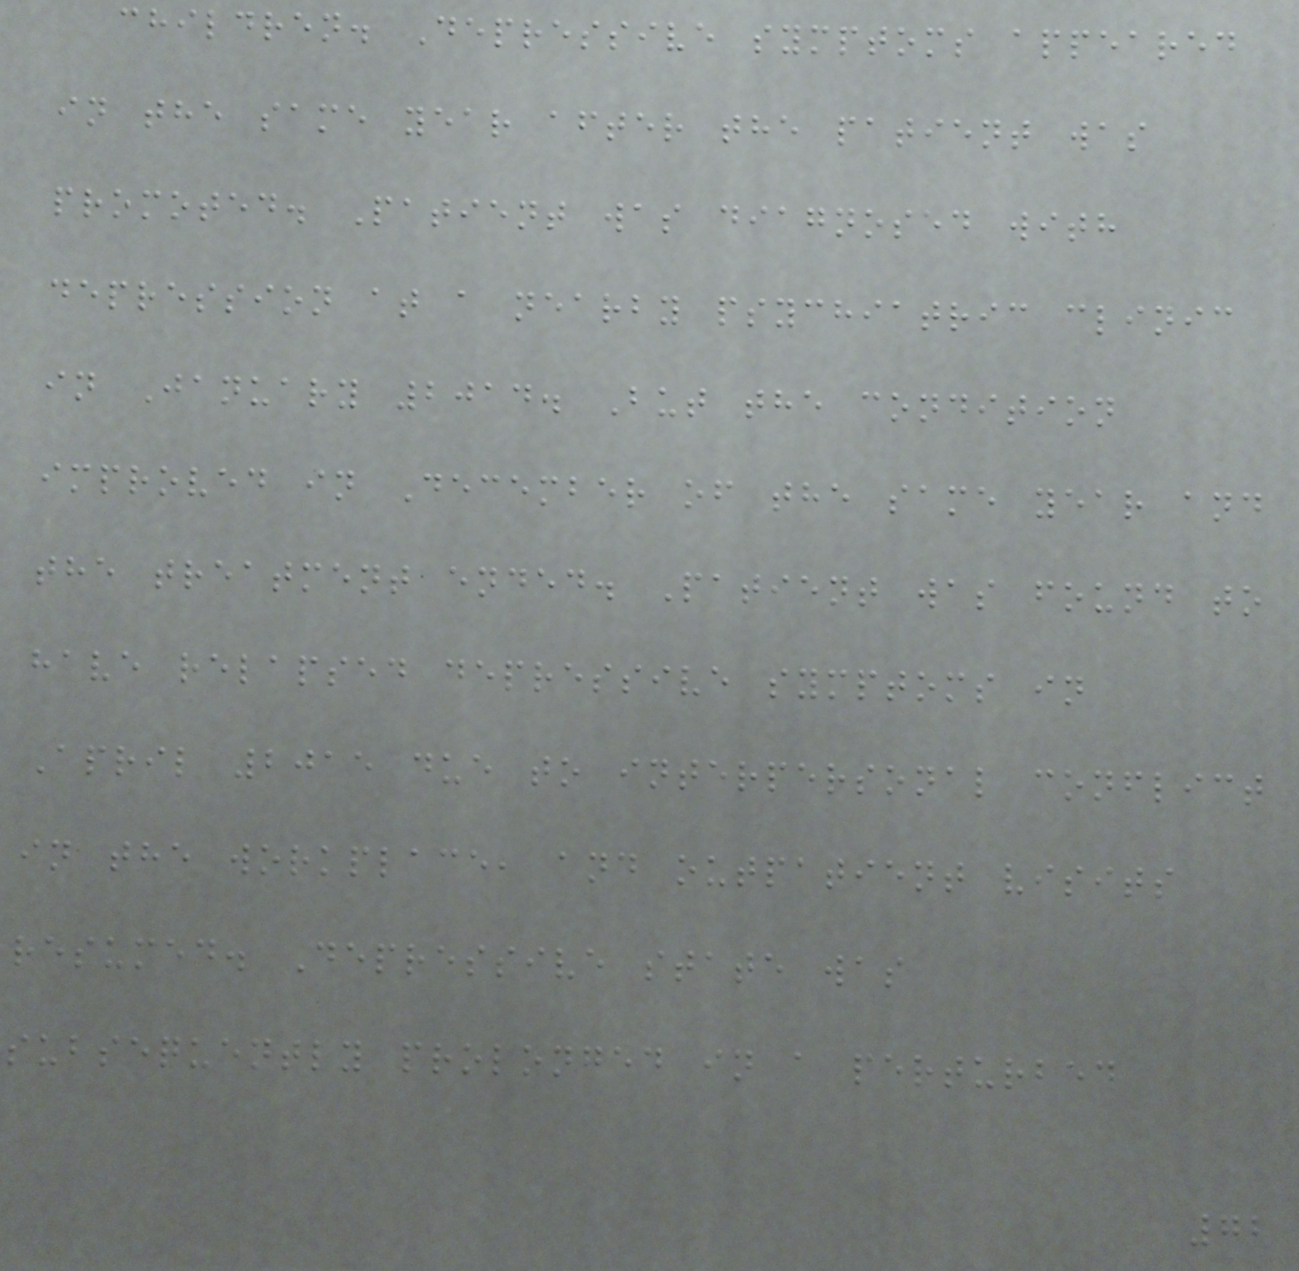children. Depressive symptoms appeared
in the same year after the patient was
promoted. Patient was diagnosed with
depression at a nearby psychiatric clinic
in January 2014. But the condition
improved in December of the same year and
the treatment ended. Patient was found to
have relapsed depressive symptoms in
April 2015 due to interpersonal conflict
in the workplace, and outpatient visits
resumed. Depressive state was
subsequently prolonged in a perturbed
72
